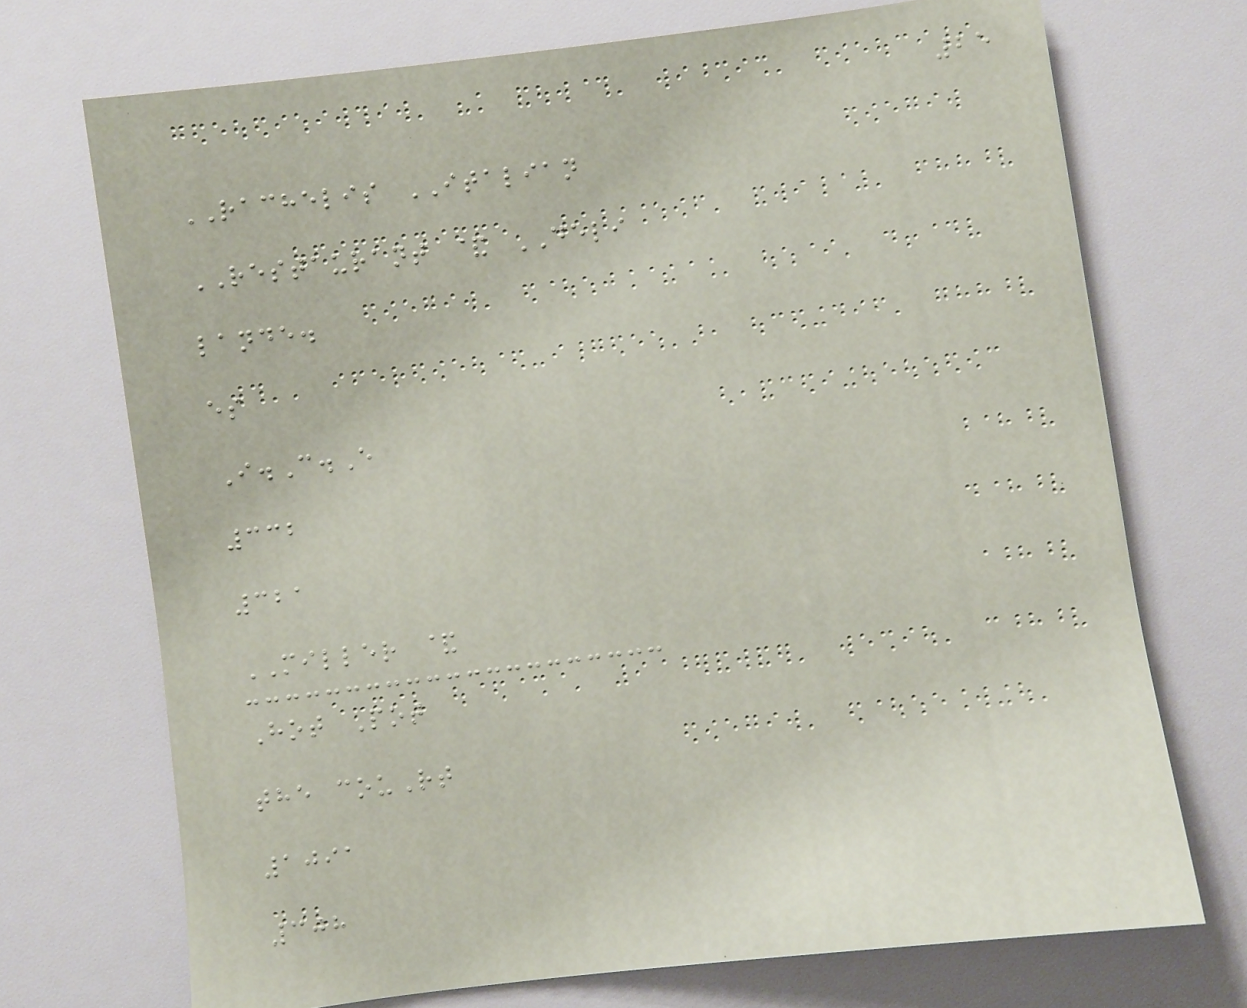25
RACHELIS ITALIAN
RESTAURANT & DELI
lande.
es
I.C.E
332
321
MILLER &
Hot Pot
the couRt
1091
308
